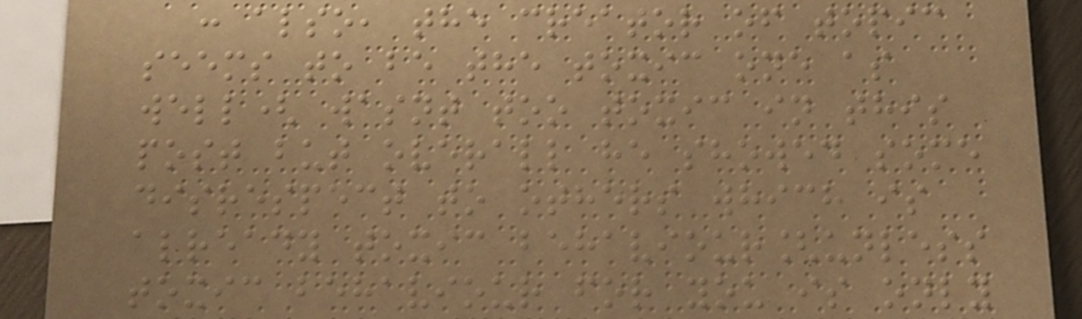: also, the creator of topic
seems to be the toxic one as
well( wasnt too toxic in this
post but overall he showed some
disrespect to others which is
already toxic behaviour[unless
toxic behaviour for you is only
